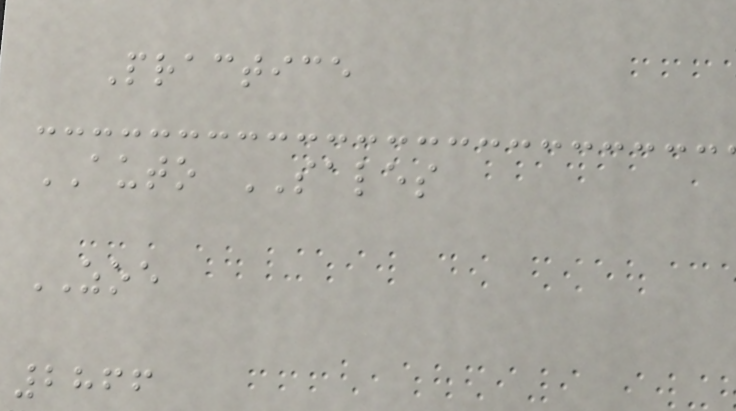Practice
AUTO SALES
ZOE
2866
